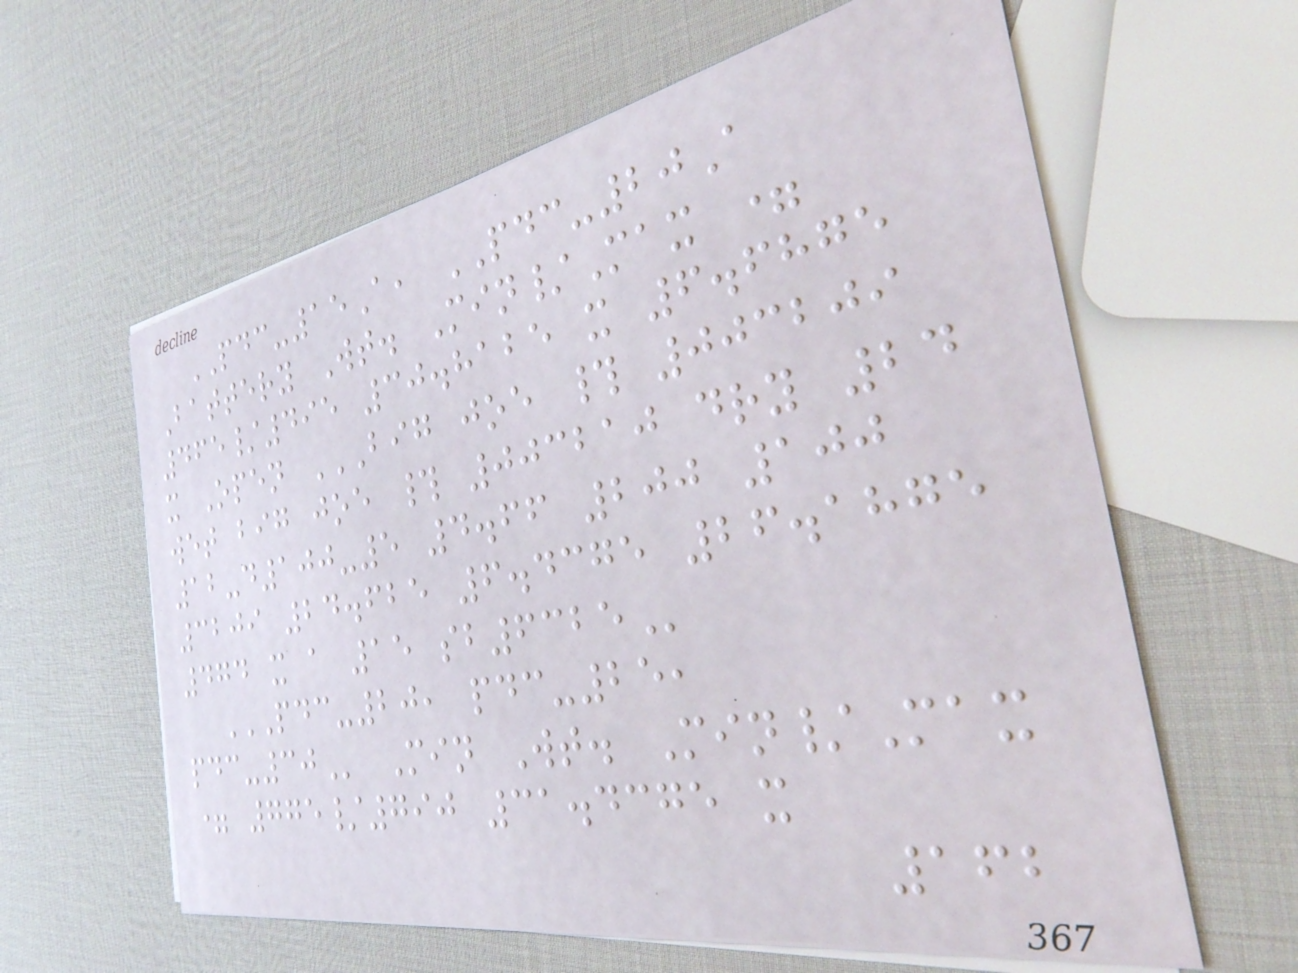PDC-15A, PDC-20A
Battery Wt. Min/Max =
465/495 30.8125 x 6.6875
x Open BIG JOE # 003209
WET BIG JOE # 003210 DRY 24
12-D100-5 4.66 200 100
3209 24.625 6.4375 26.1875
474 X A 15 SB6325
PDC-20, PDC-25,
PDC-30 Min Wt. Min/Max
= 775/790 31.4375 x
162
